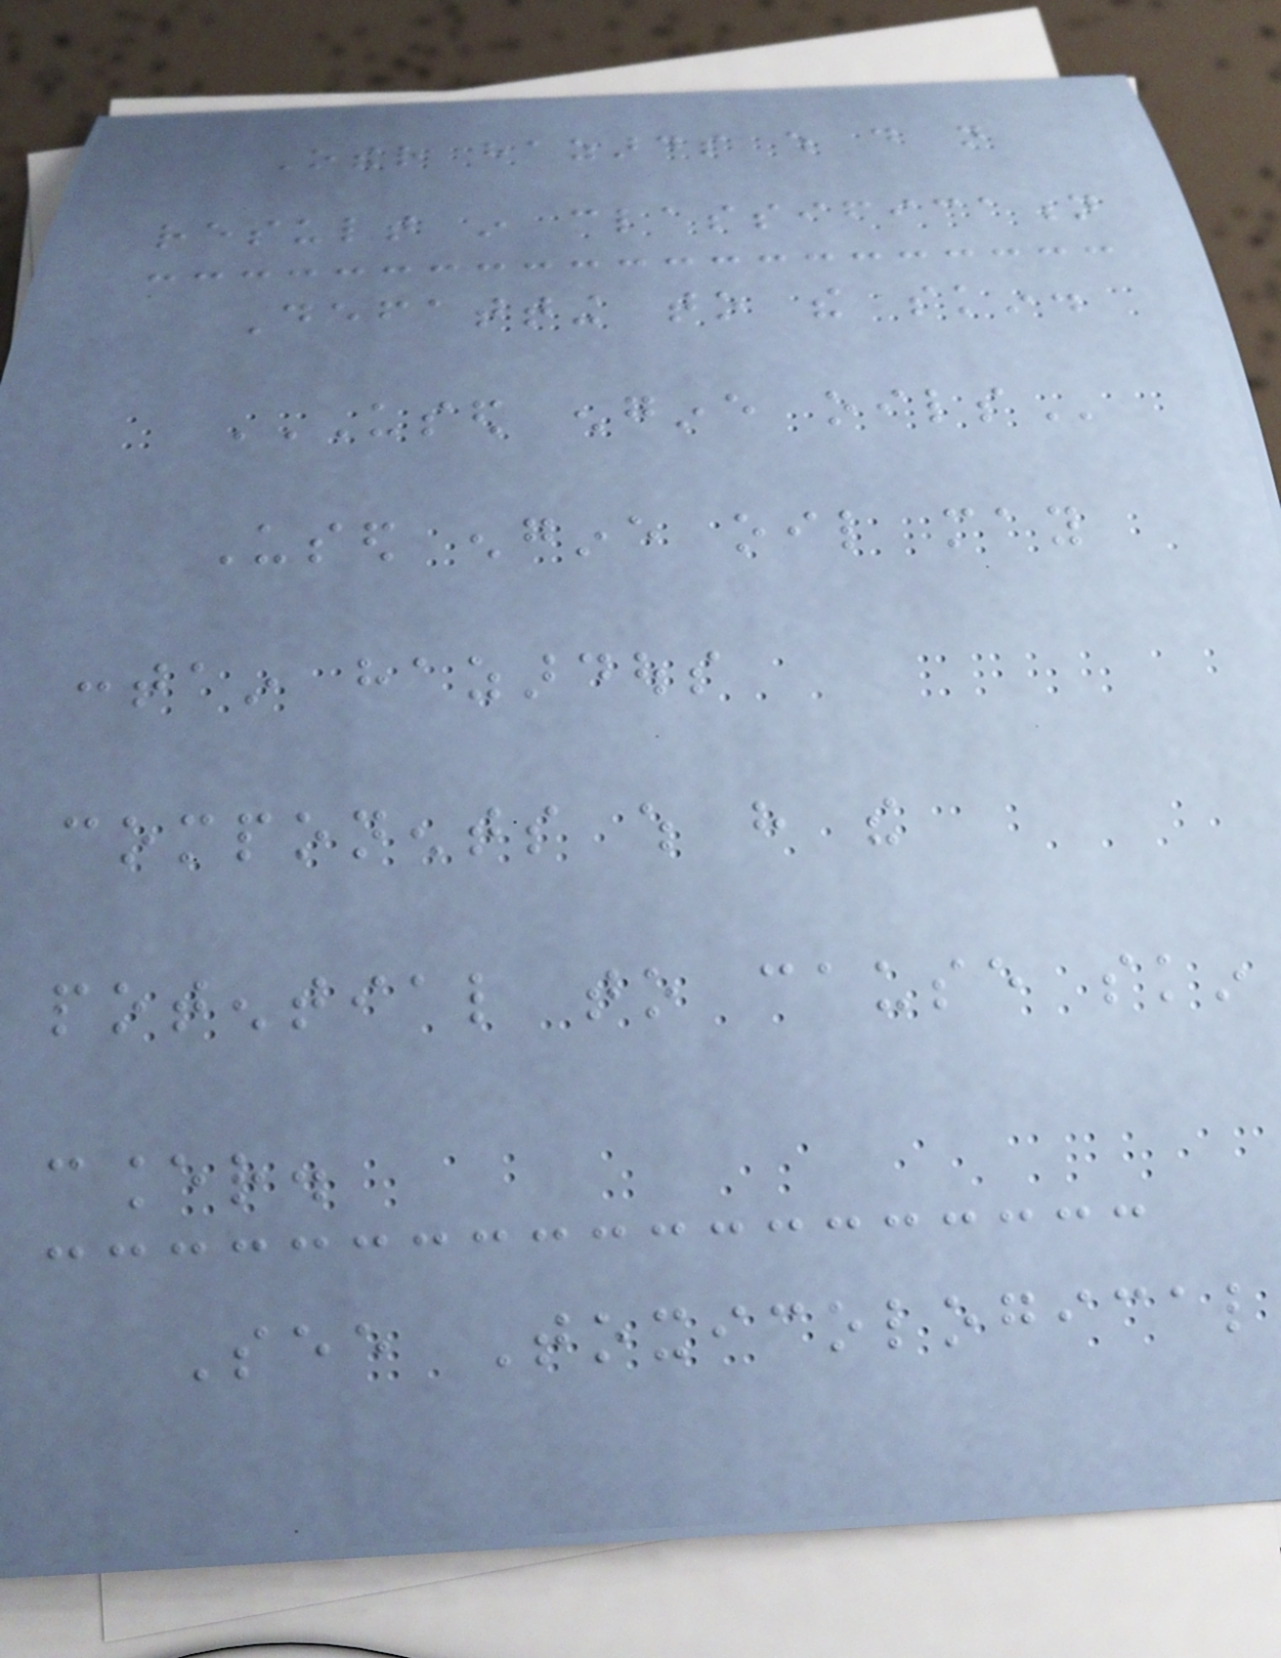Other hazards which do not
result in classification
Defatting to the skin.
USED ENGINE OILS
Used engine oil may
contain hazardous
components which have the
potential to cause skin
cancer.
See Toxicological
